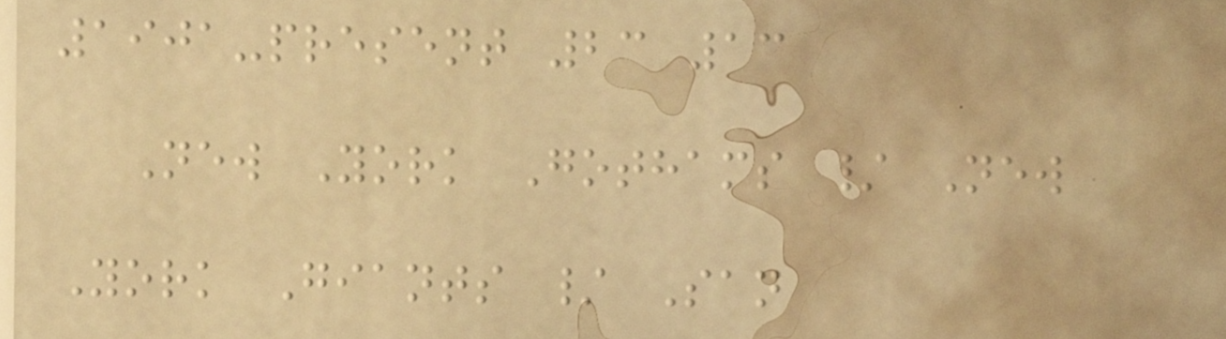1901-present 23 13
New York Gothams / New
York Giants / San
